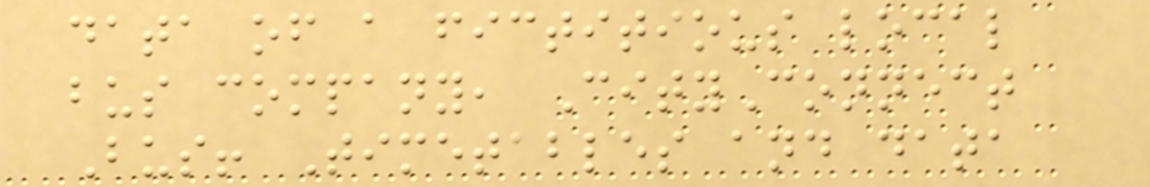data of a fictitious local
bus company, CityConnect
Bus! Timetables and data
